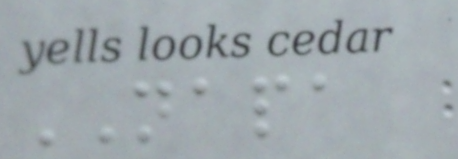NAPA
